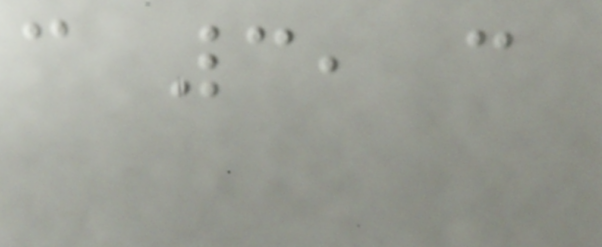c 3, c
